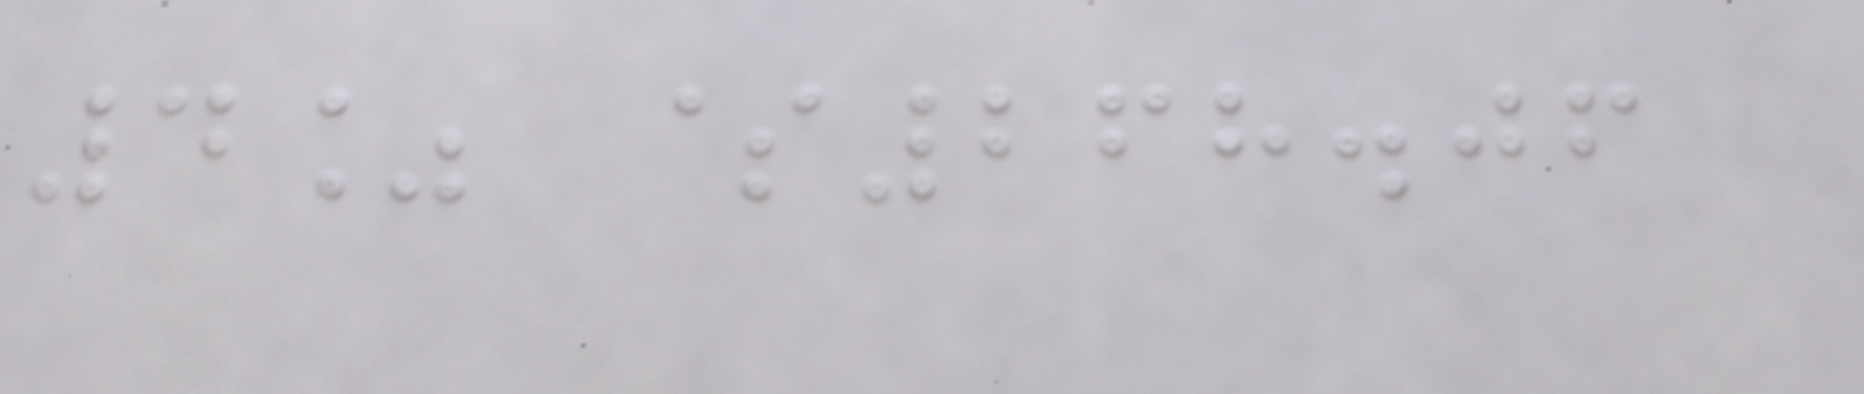4% $268.06
